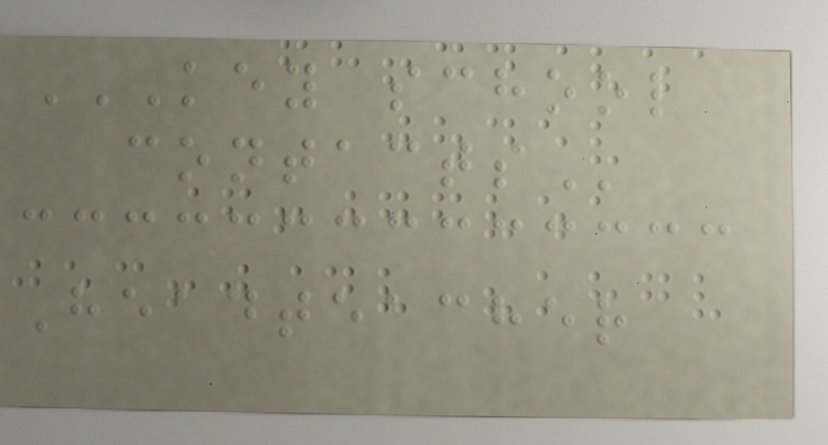KEY SCHOOL
CONTACTS
Headteacher
